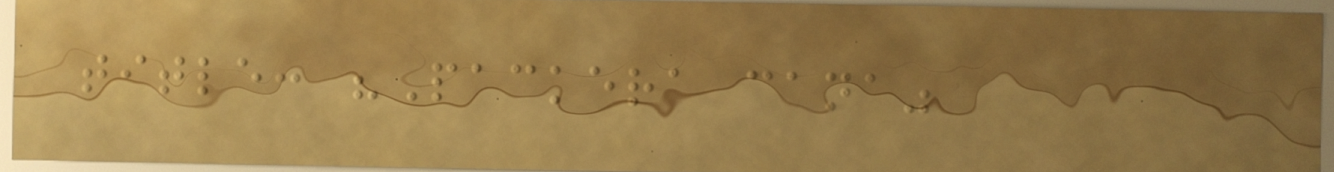title: "Packera cana"
